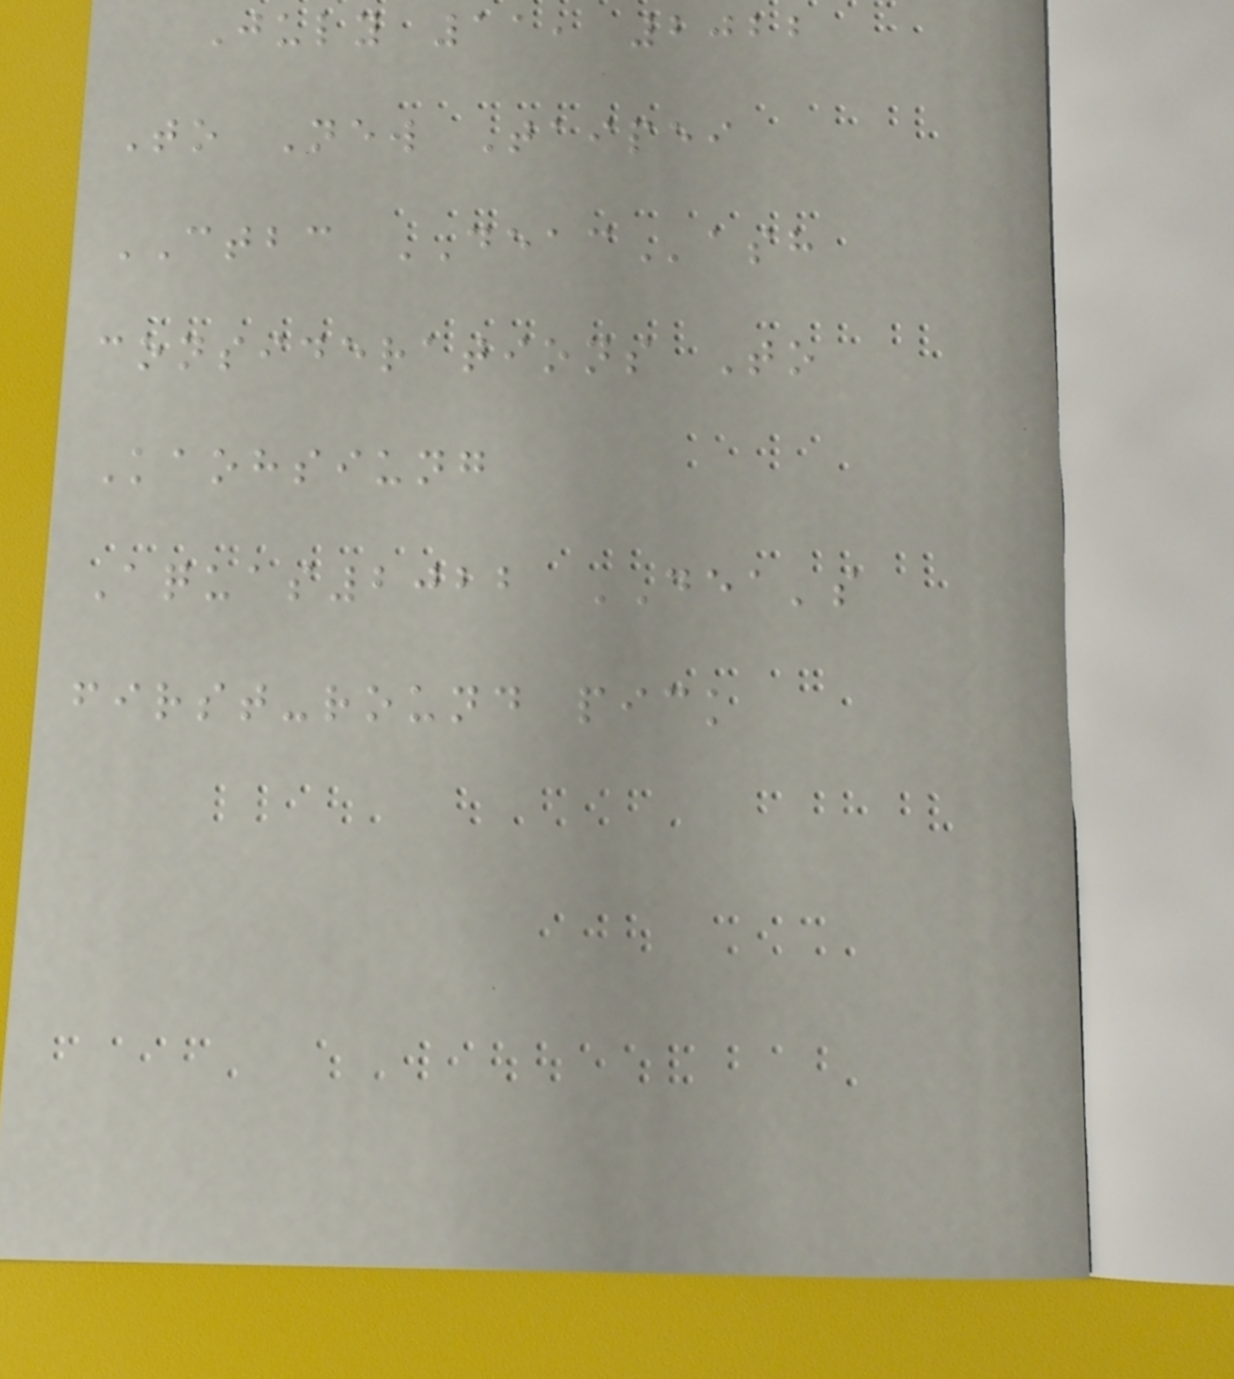July 11, 2022
To New Taipei
CTBC DEACash
considerations To
Kaohsiung
Aquas2022 DEA's
first-round pick
